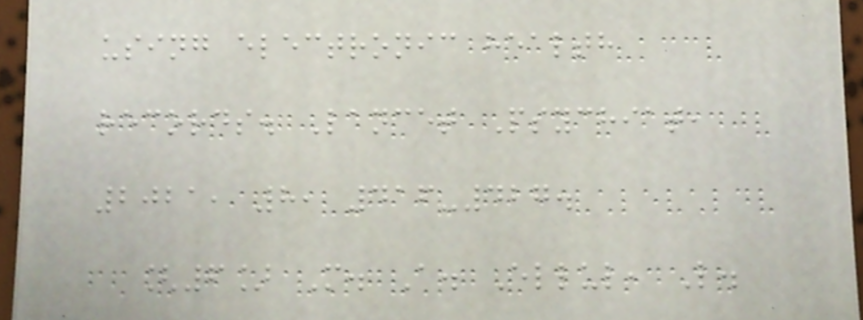using electronic health
records. Lancet Psychiat,
2021, 8, 416-427.
[6] M. A. Ellul, L.
